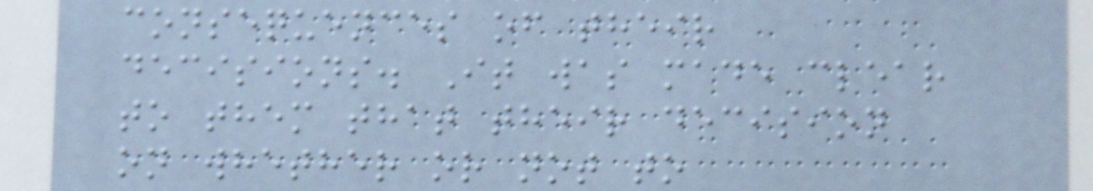consequences of their
decisions. It was made clear
to them that their decision
on whether or not to
